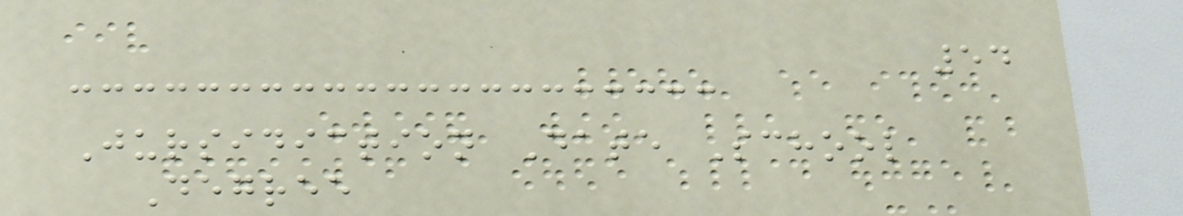54
Jursidiction Date School
Degree
